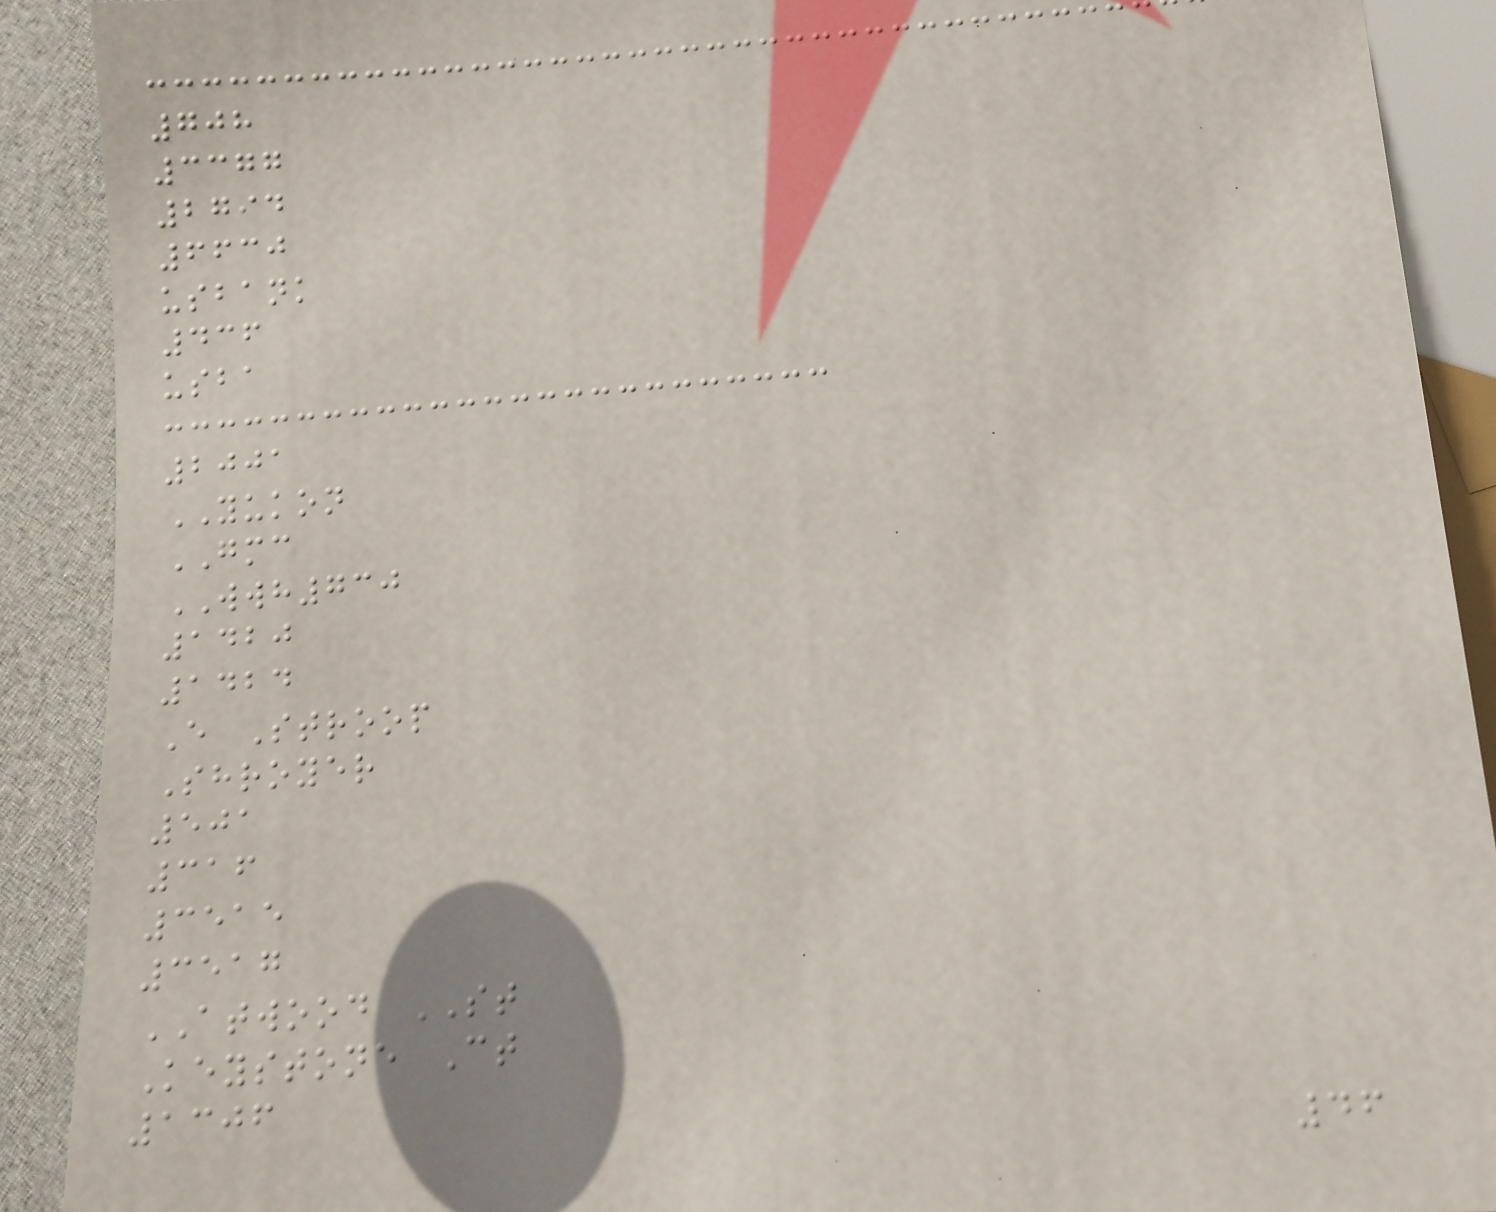708
3377
2794
6630
usbank
436
usba
2001
YUKON
GMC
WWH730
1420
1424
E Stroop
Shroyer
501
316
3515
3517
ATWOOD ST
Keystone Ct
1306
46
